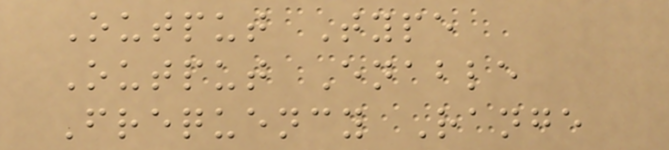Output Type
Output Enable
Frequency Range
